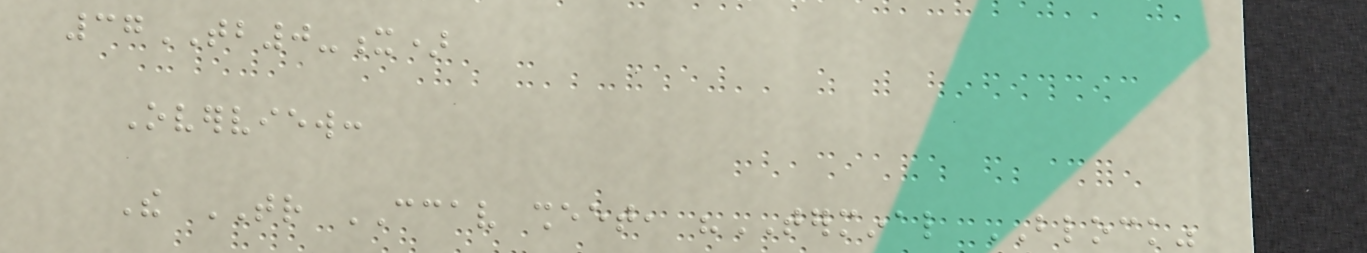37TB0-x)
Overview:
The TR CCAV sheet, "TERMINAL BLOCK"
